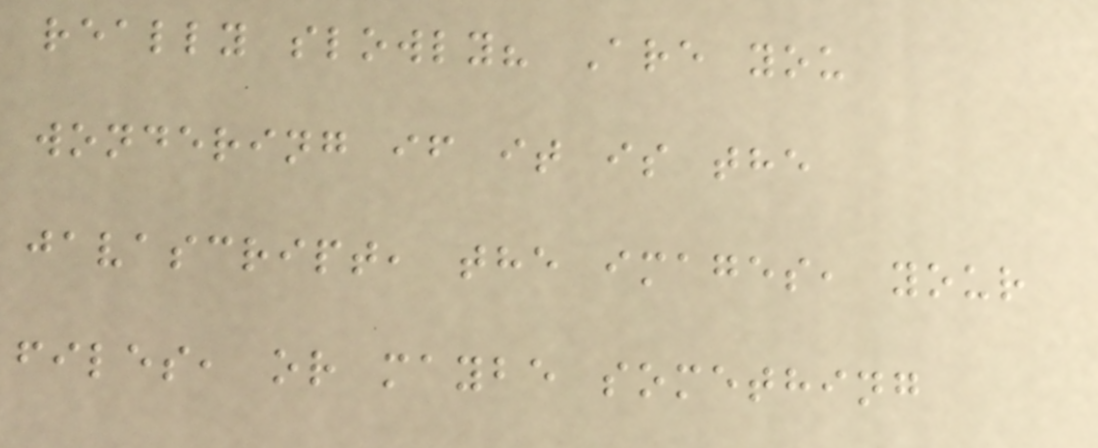really slowly? Are you
wondering if it is the
javascript, the images, your
files, or maybe something
